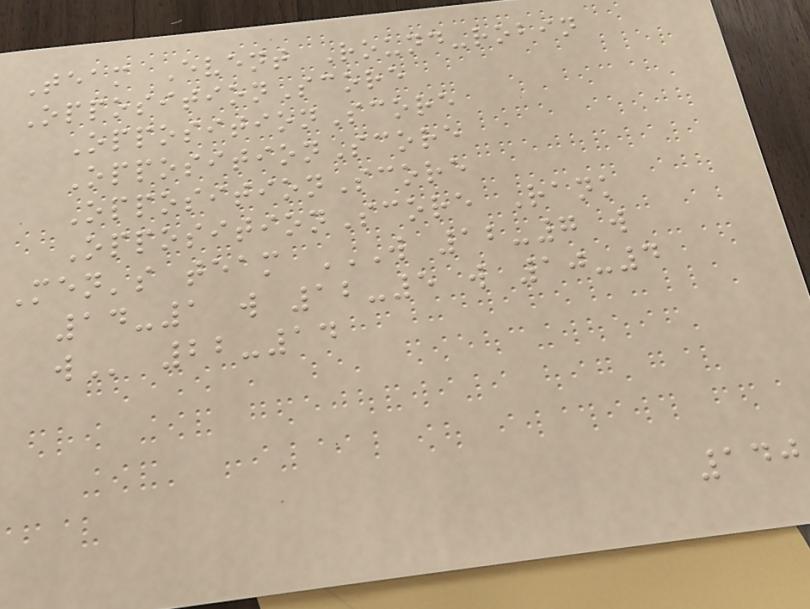Team Event Round-robin
OppositionScore
OppositionScore
OppositionScore
OppositionScore
OppositionScore Rank
Men's team W 12-7 W
14-1 W 12-5 W 10-4
W 22-14
140
